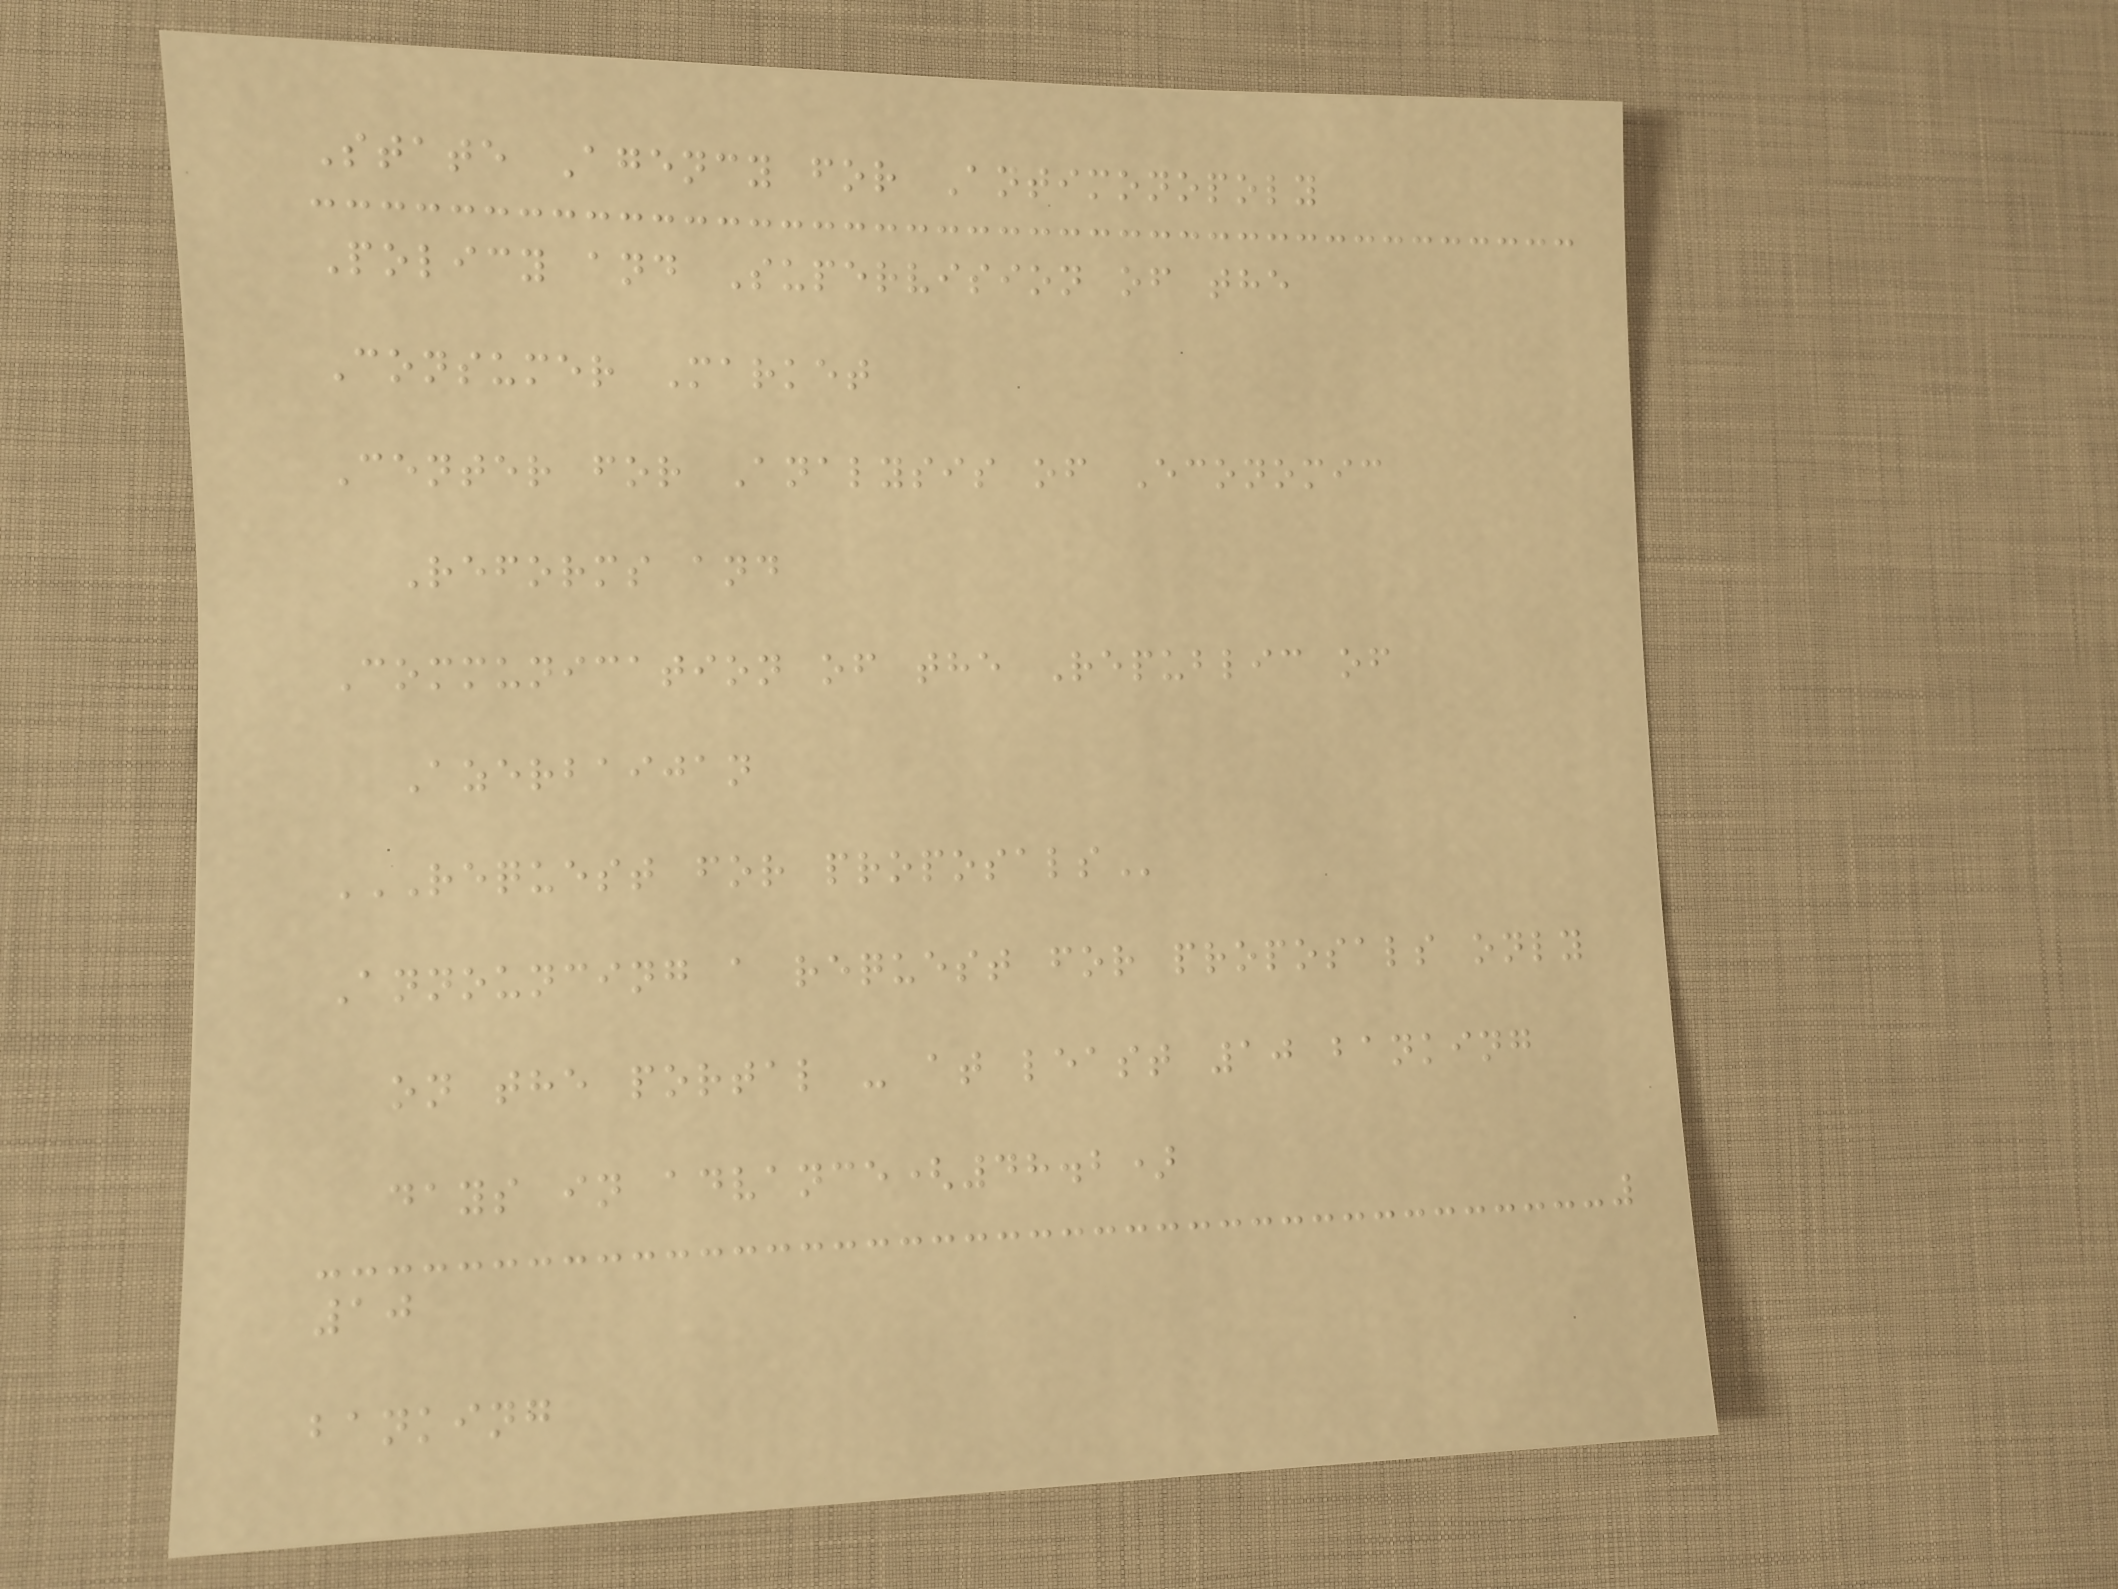State Agency for Antimonopoly
Policy and Supervision of the
Consumer Market
Center for Analysis of Economic
Reforms and
Communication of the Republic of
Azerbaijan
REQUEST FOR PROPOSALS
Announcing a request for proposals only
on the portal - at least 10 banking
days in advance(48.2)
10
banking
